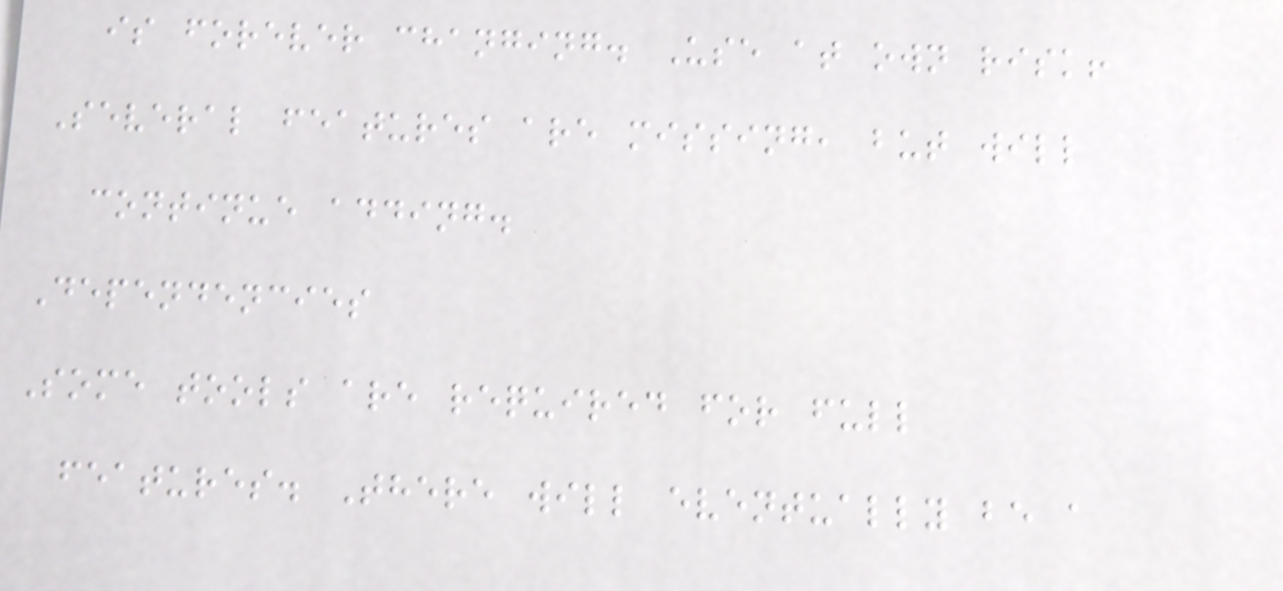is forever changing. Use at own risk!
Several features are missing, but will
continue adding.
Dependencies
Some tools are required for full
features. There will eventually be a
